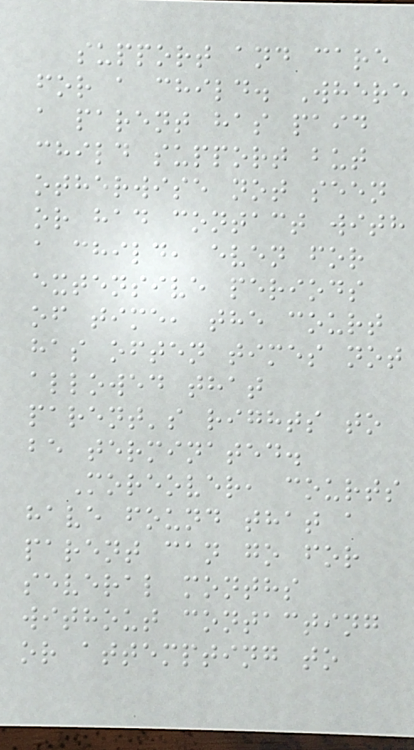support and care
for a child. Where
a parent has paid
child support but
otherwise not seen
or had contact with
a child, even for
extensive periods
of time, the court
has often times not
allowed that
parent's rights to
be terminated.
Moreover, courts
have found that a
parent can go for
several months
without contacting
or attempting to
